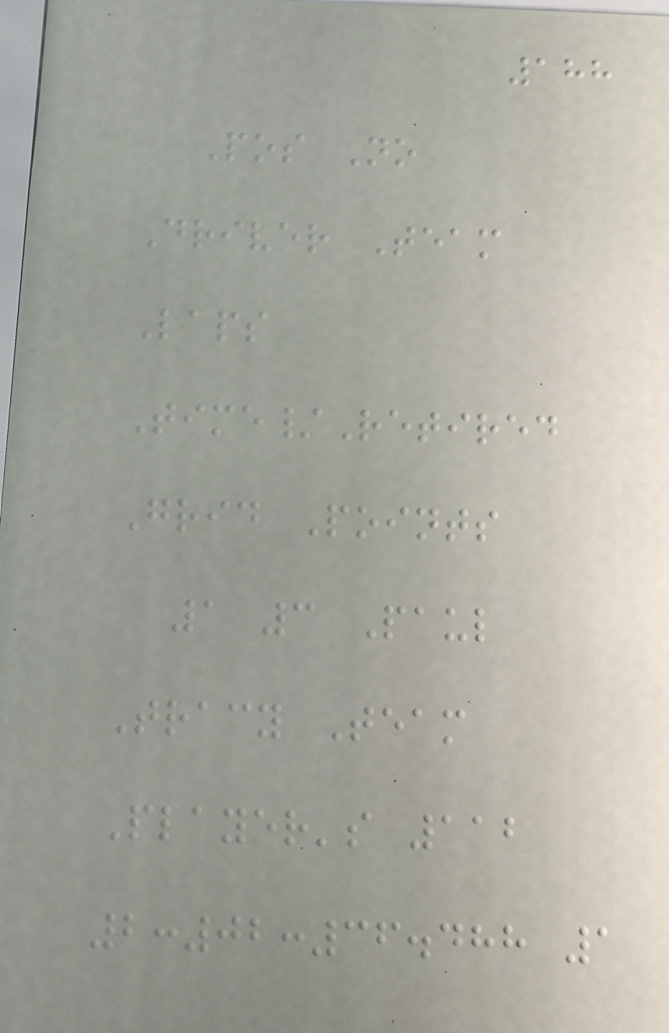188
Pos No
Driver Team
Laps
Time/Retired
Grid Points
1 3 Paul
Tracy Team
Player's 112
2:02:36.488 1
